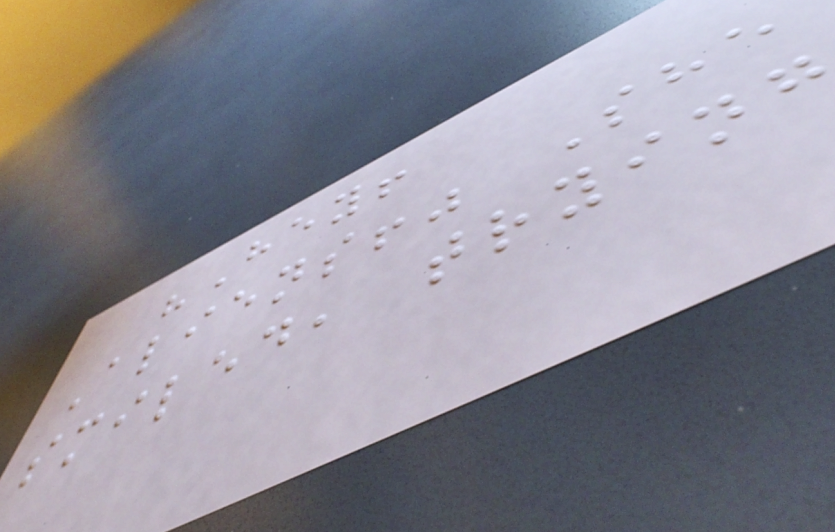"Hey!
Aliens!" She
smiled, trying
